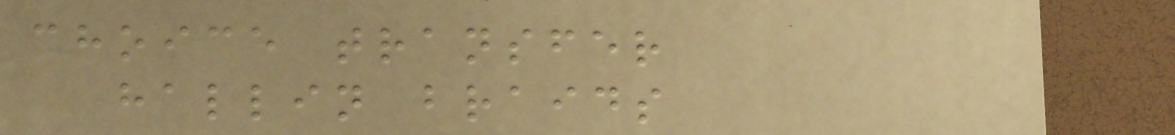choice transfer
hallin braids
